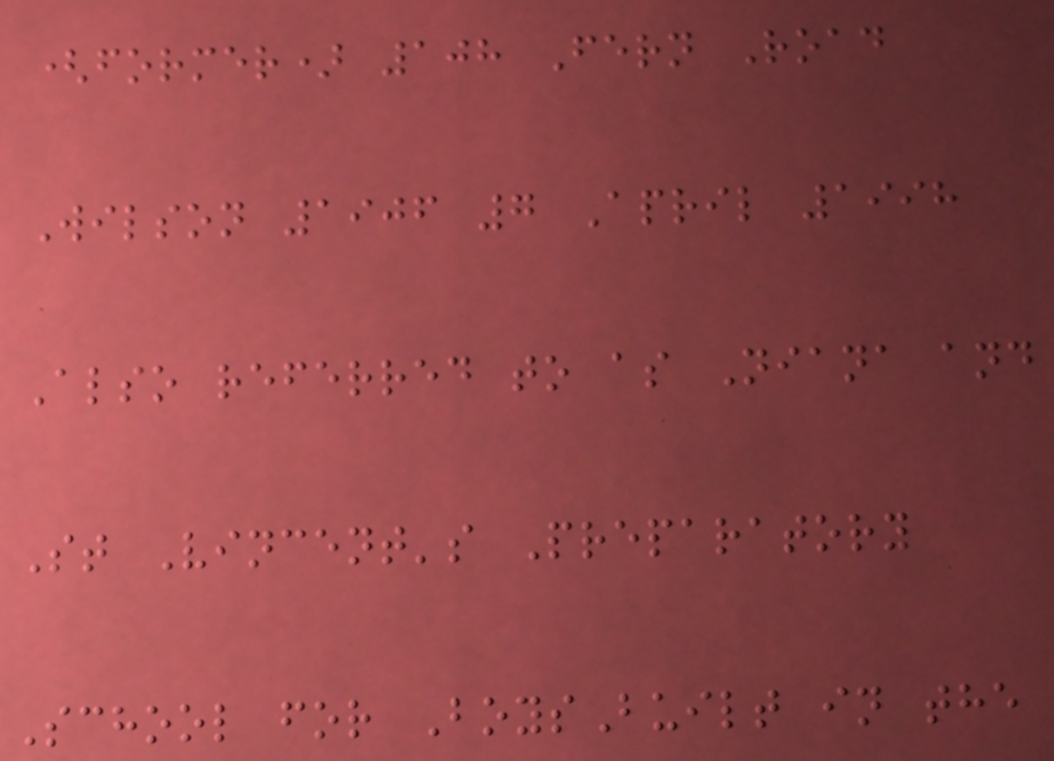(former) 108 Fern Road
Wilson 1906 7 April 1998
Also referred to as Niana and
St Vincent's Preparatory
School for BoysBuilt in the
